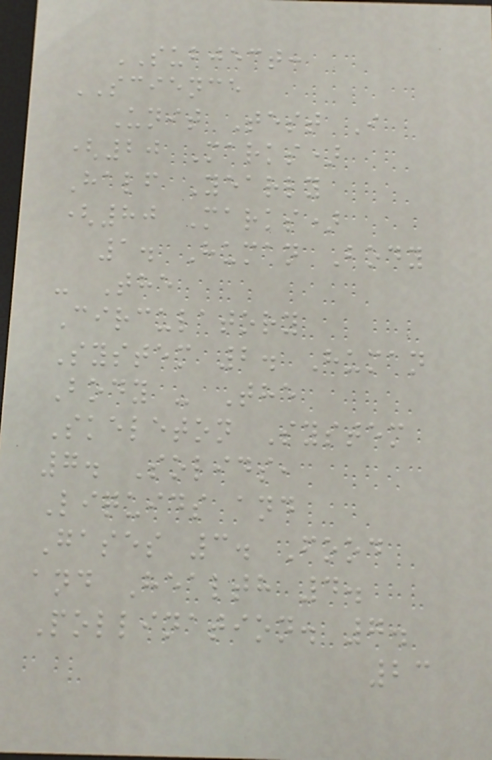SUBJECT:
SCIENCE
Unit Test I
(20 Marks)
Half Yearly
(80 Marks)
1. Human Body
- The
Circulatory
System 2. Human
Body - The
Skeleton System
7. Solids,
Liquids and
Gases 3. Food
and Health 4.
Pollination. 7.
23
